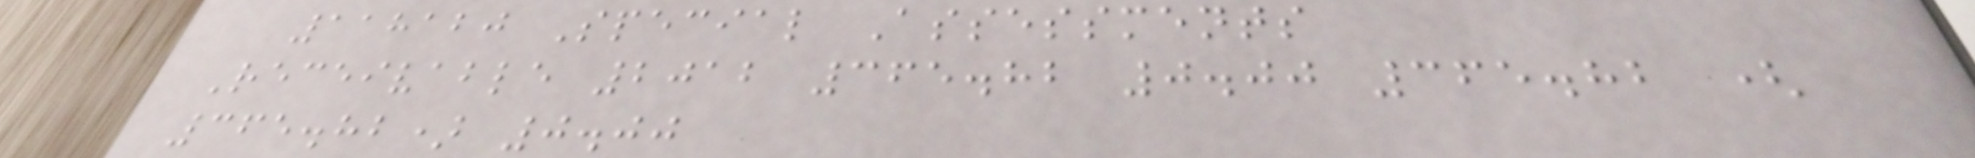118120 Special Assessments
Receivable 2012 365.82 0.00 365.82 (
365.82) 0.00
